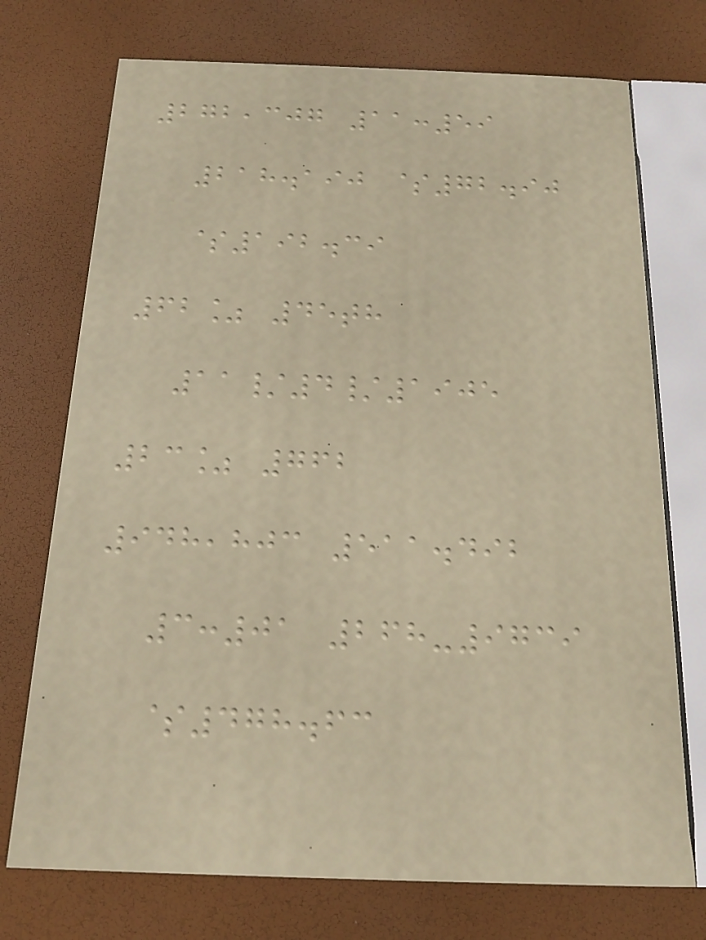272,307 11:59
218.190 $72.90
$192.39
62% 45th
11/4/1905
23% 762
948,803 511.492
3:01 268-9739
$478.63
